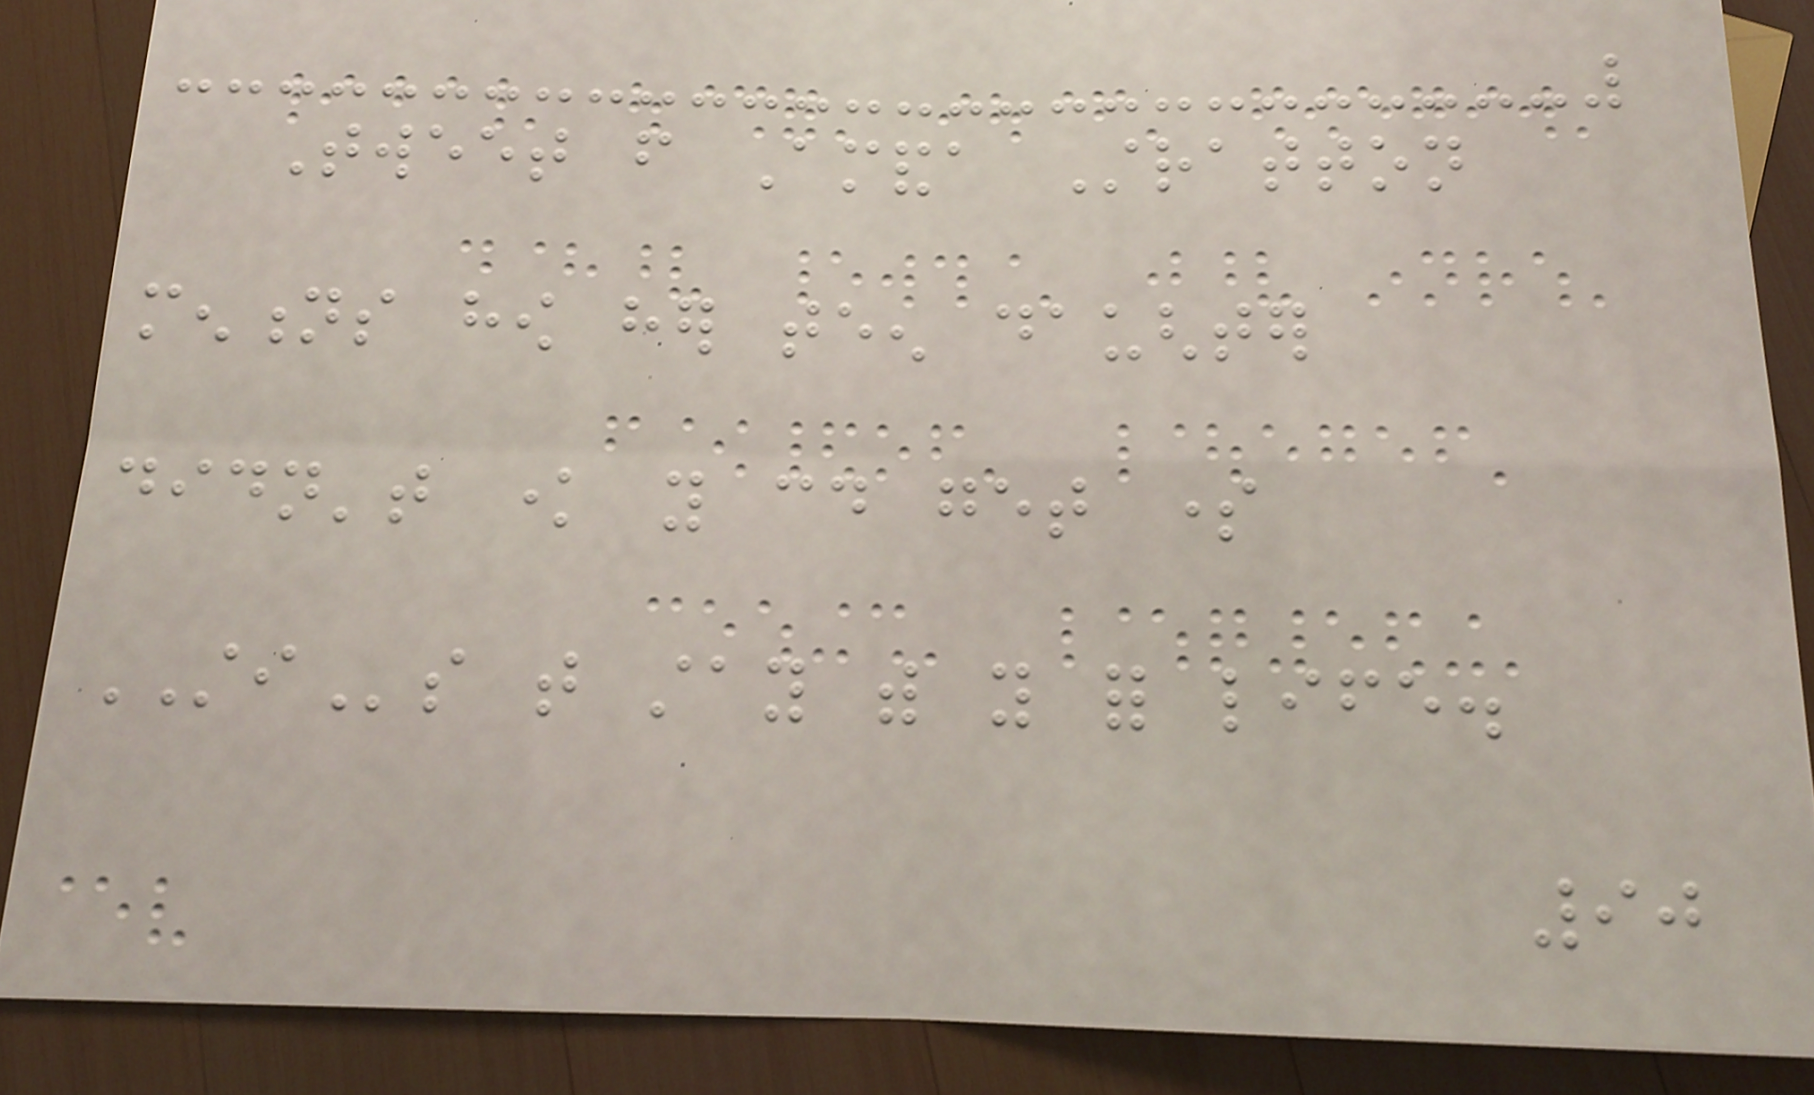Tweet from Amanda Stratton
mentions how her teen daughter
didn't know you could get some
STIs that stay with you for life.
90
